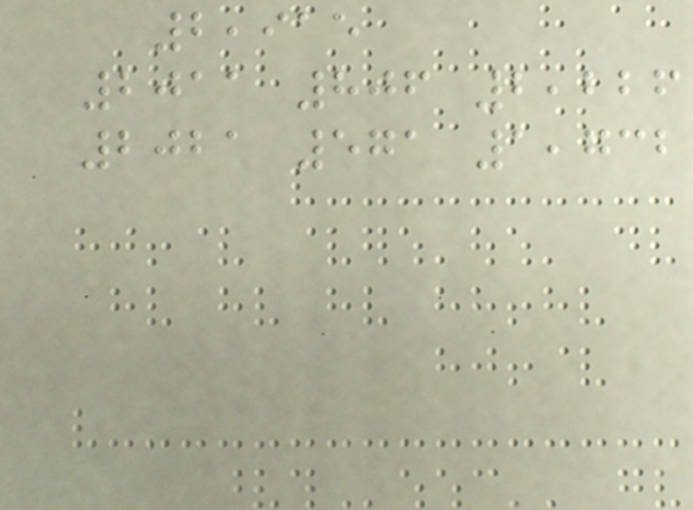2,915
2011 806 2,226
2021 571 1,732
